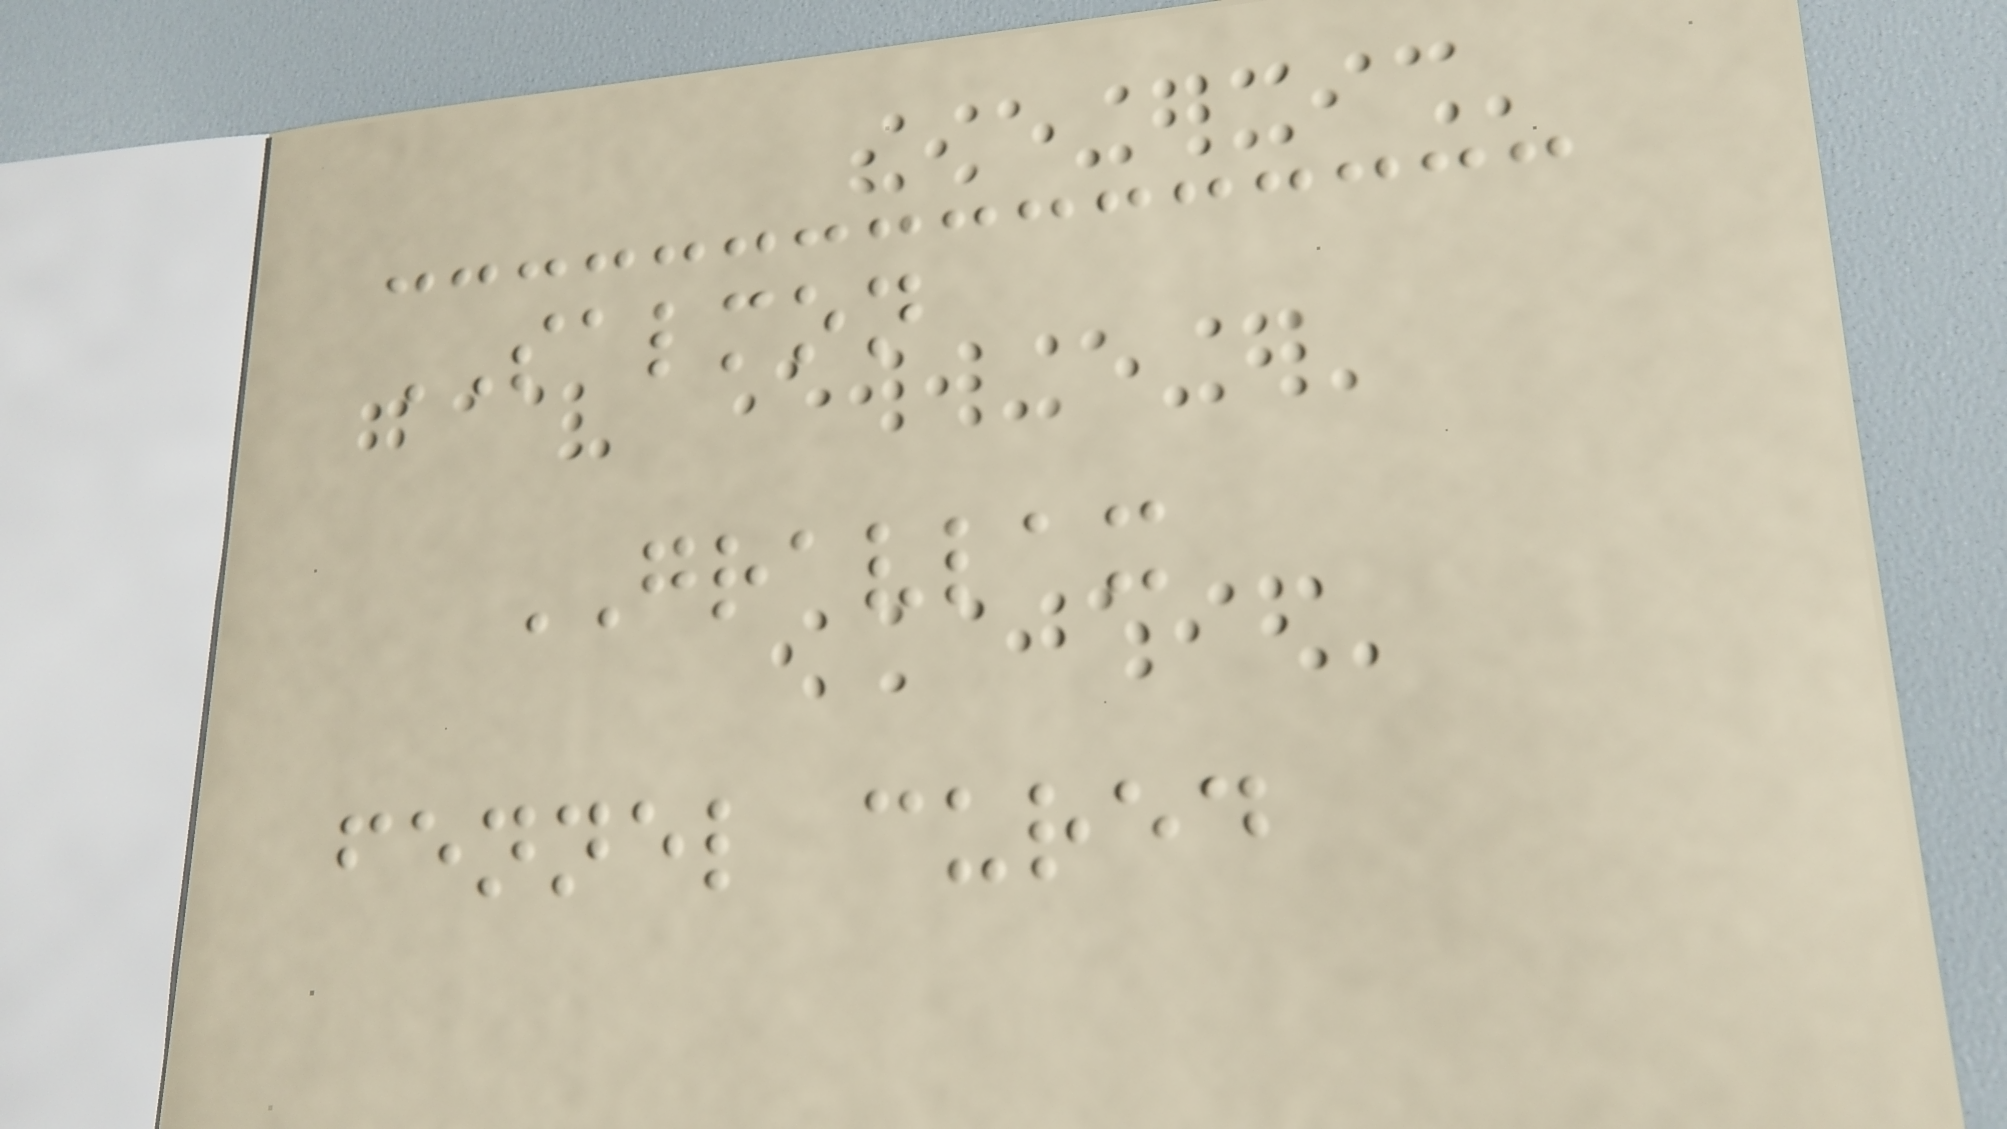SALMON
GRAVLAX
fennel cured
